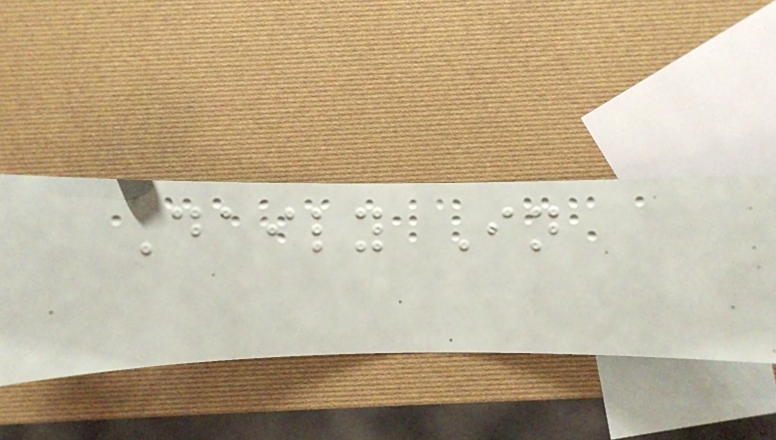Daily In
